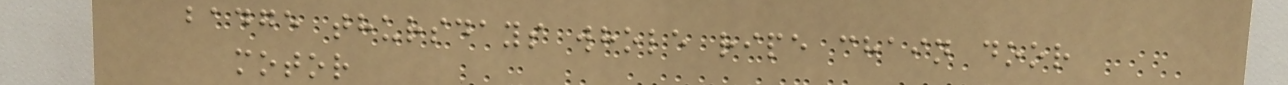badge thursdays whole ripe chain door
motor
